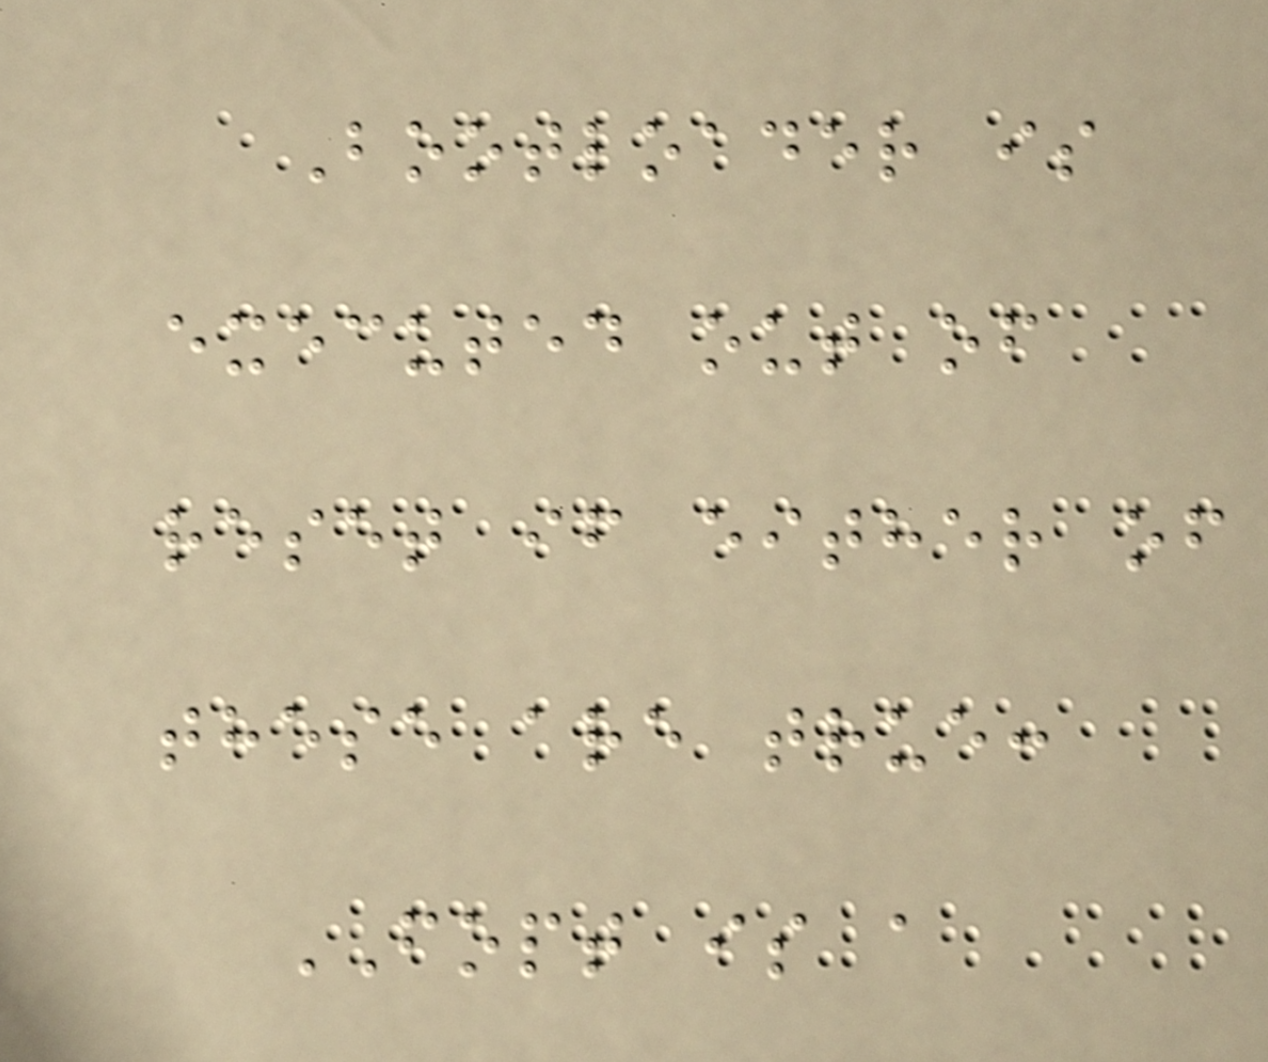Bootloader is
executed out of
reset if either of
these are true:
FOPT is a
